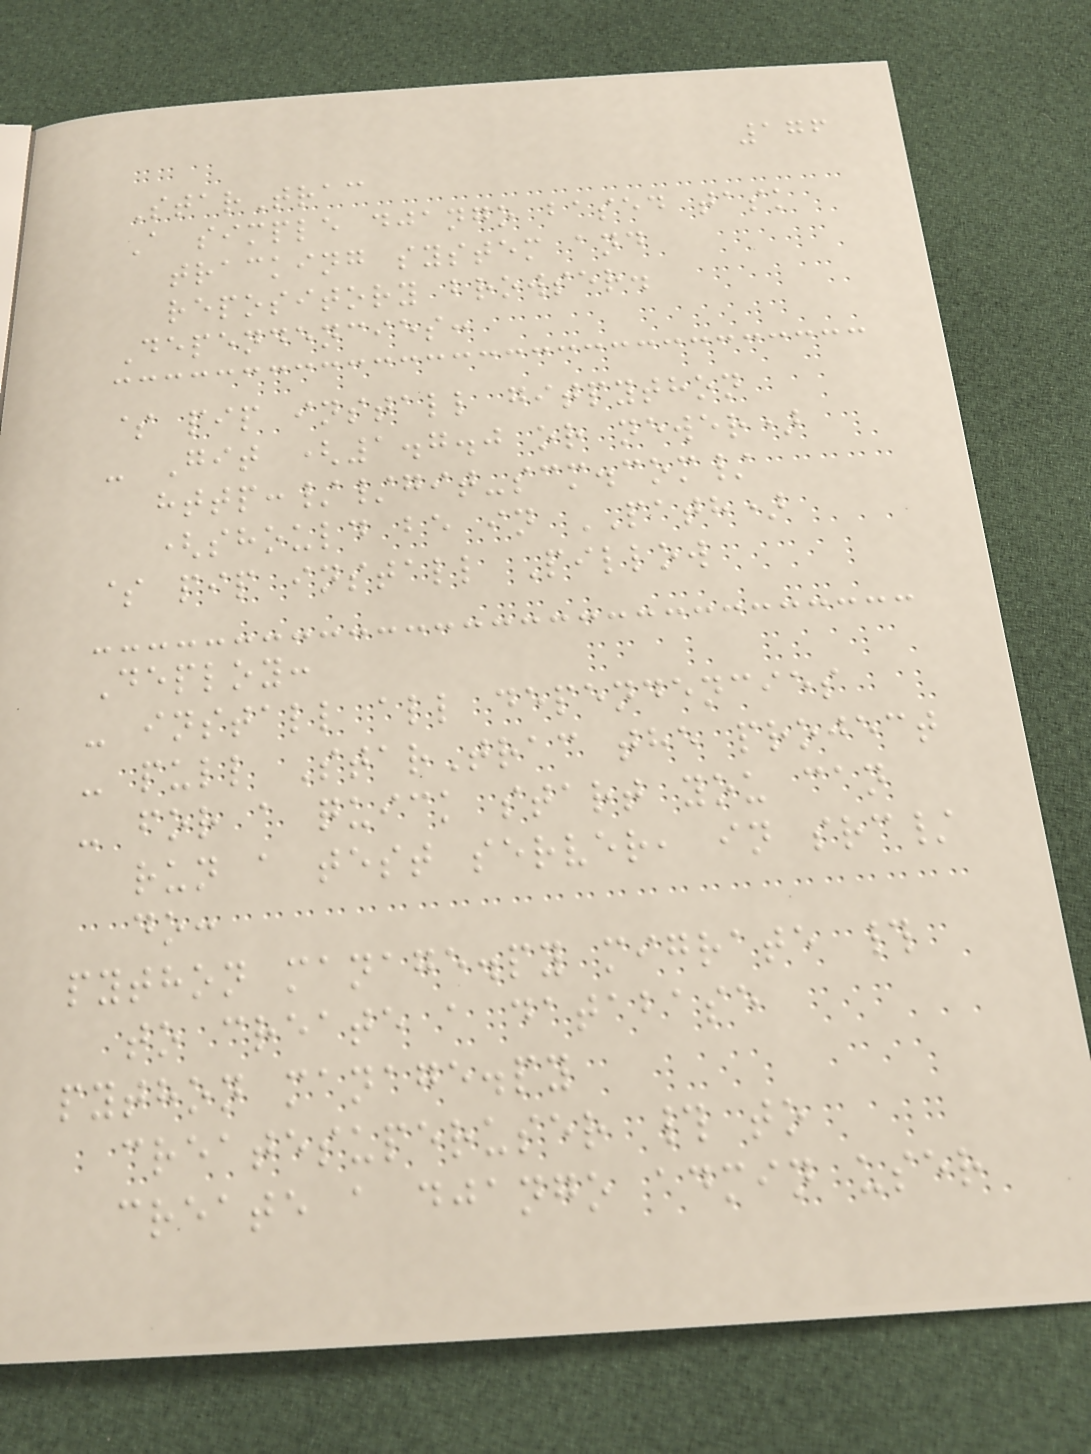176
StarTrac
A simple django based task
tracking system and
repository browser.
Dependencies:
$ pip install gitpython
- Git (1.7.0 or newer)
http://git-scm.com/
(should be in PATH)
$ pip install Pillow
Deploy:
- install all dependencies
- pull StarTrac the project
- for a quick start you can
run a test server, in src/
do:
python manage.py migrate #
to create a database
python manage.py
createsuperuser # to
create a django admin user
